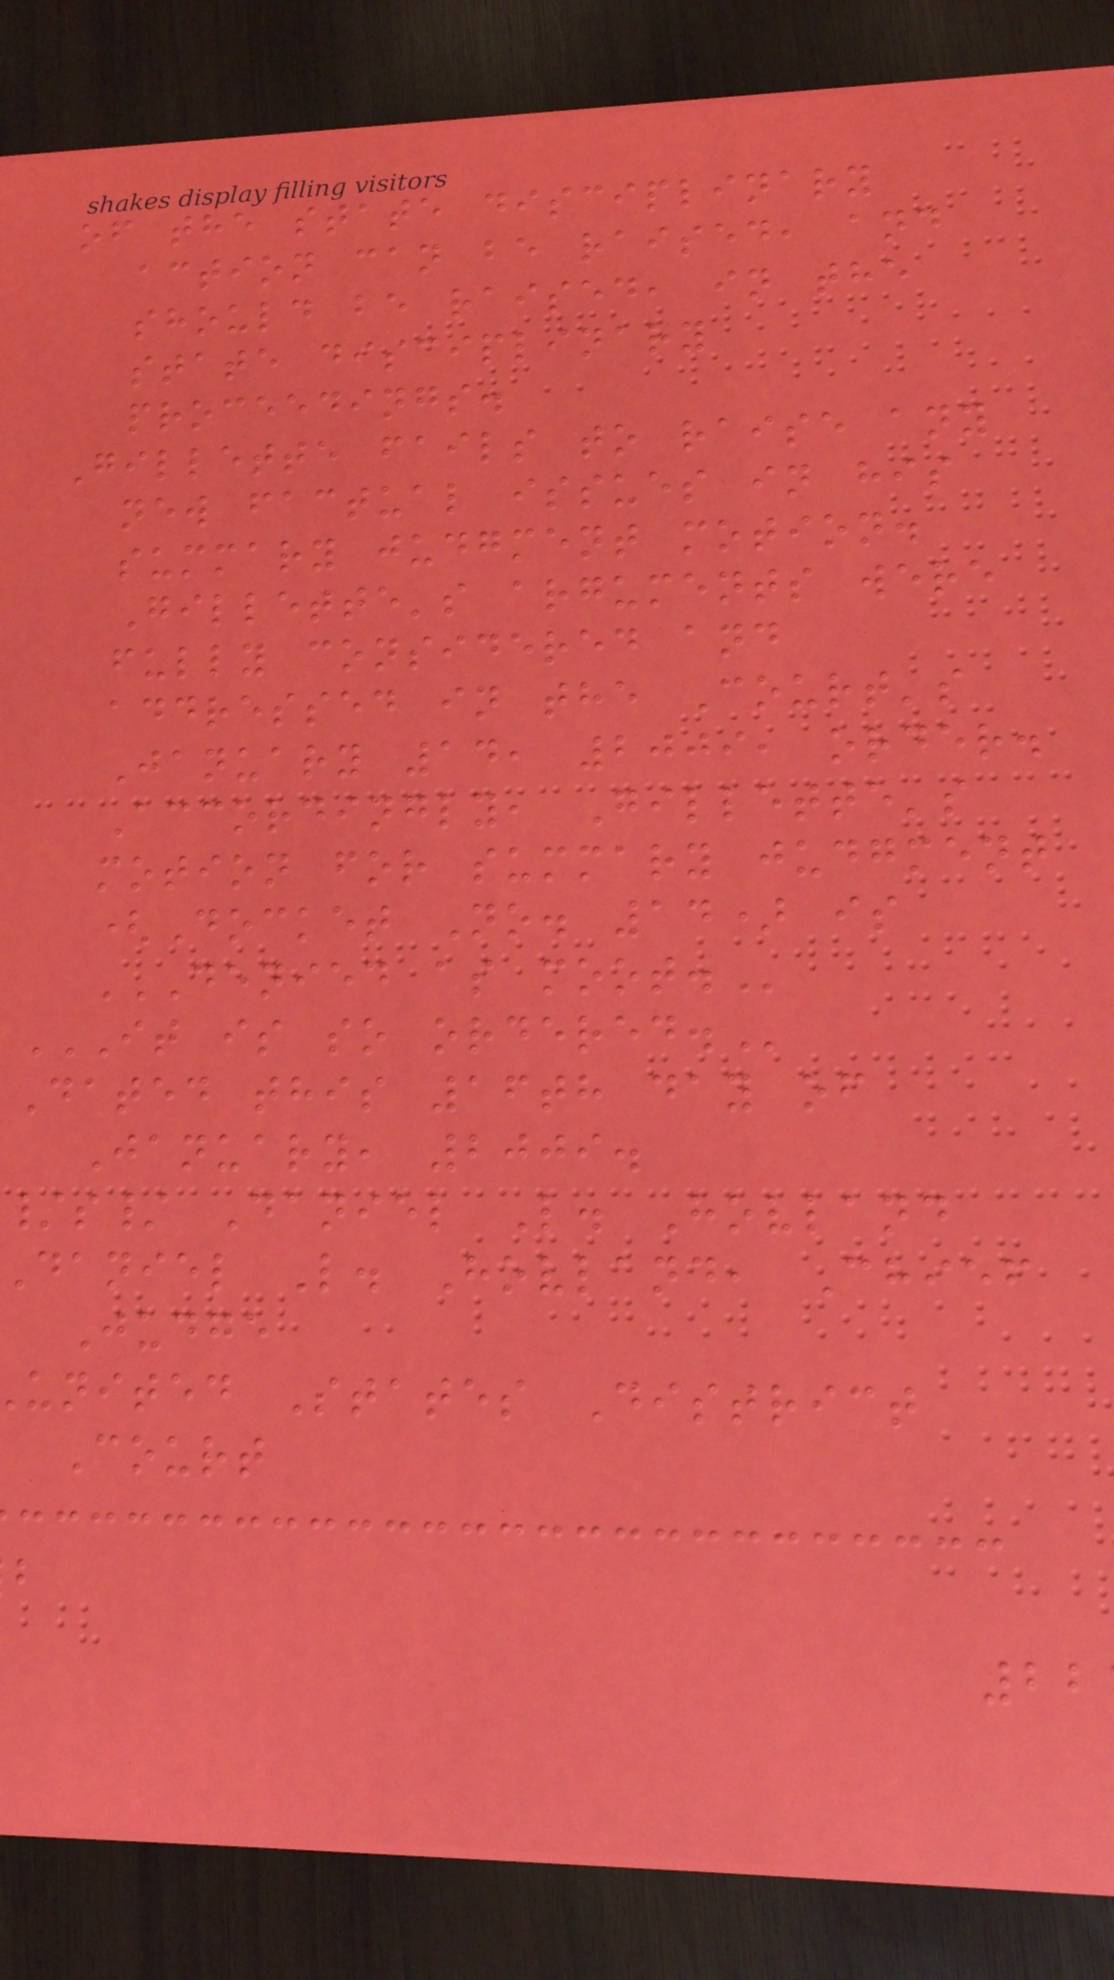of the state disciplinary
action can be raised, and
should be raised, in the
state disciplinary
proceedings.
Gillette fails to raise any
new factual issues in his
summary judgment motion.
Gillette's arguments were
fully considered and
addressed in the Court's
January 14, 2009, order.
Accordingly, Gillette's
motion for summary judgment
(Docket No. 14) is
DENIED AS MOOT.
IT IS SO ORDERED.
Dated this 16th day of
January, 2009.
/s/ Daniel L. Hovland
Daniel L. Hovland, Chief
Judge
united States District
Court
